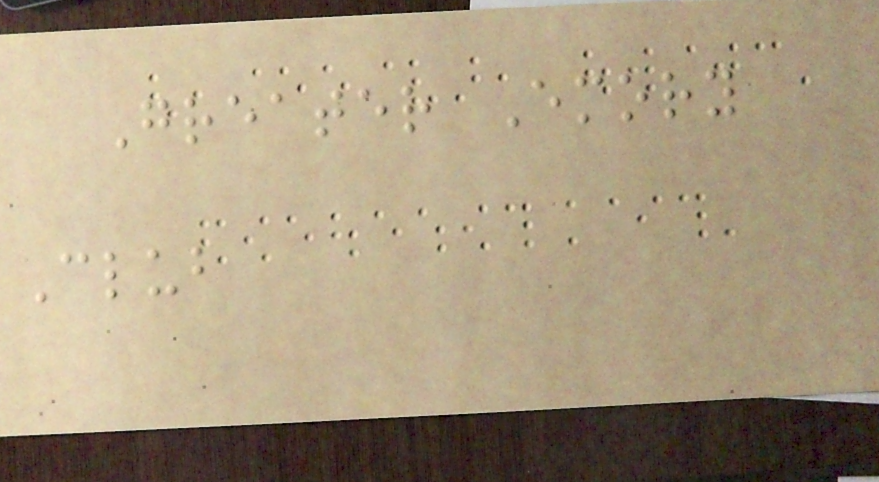Greater Emory
Club
